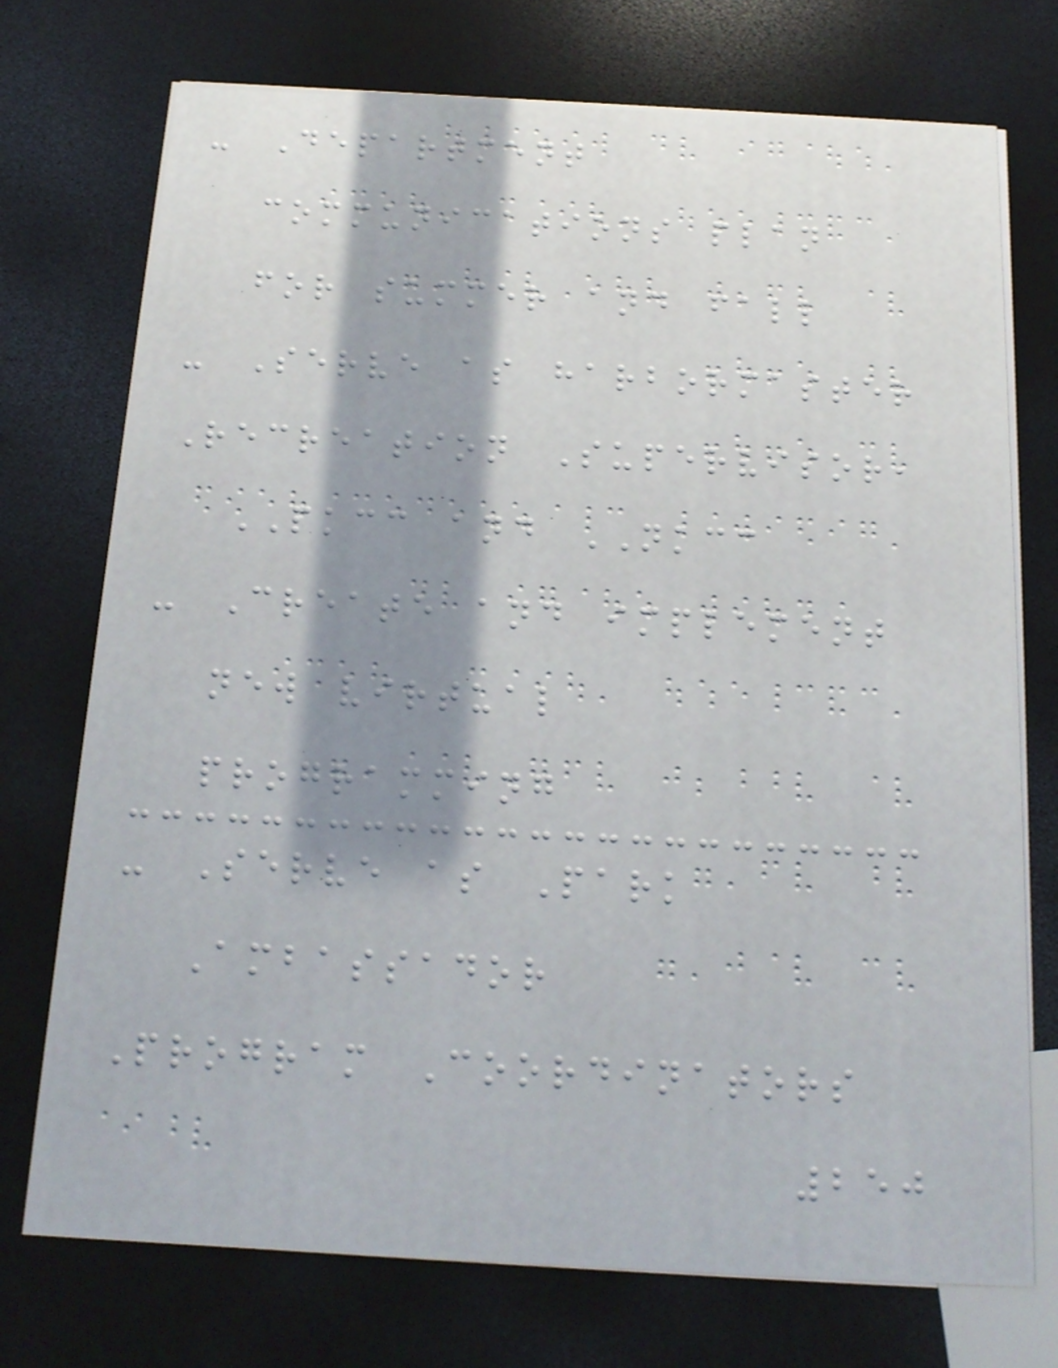- Department
communications plan
for summer and fall
- Serve as harbormaster
Recreation Supervisor,
PKCC and NKCC
- Create and implement
new virtual
programming
- Serve as Park
Ambassador
Program Coordinators
250
